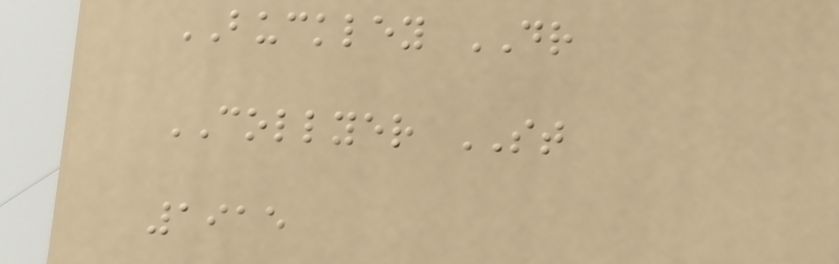BUCKLEY DR
COLLYER ST
1915
